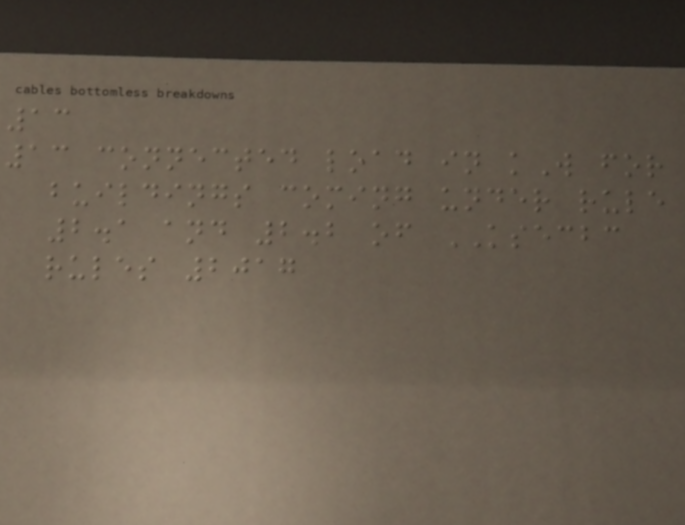13
13 connected load in kW for
buildings coming under rule
2.1 and 2.2 of KSECBC
rules 2017
